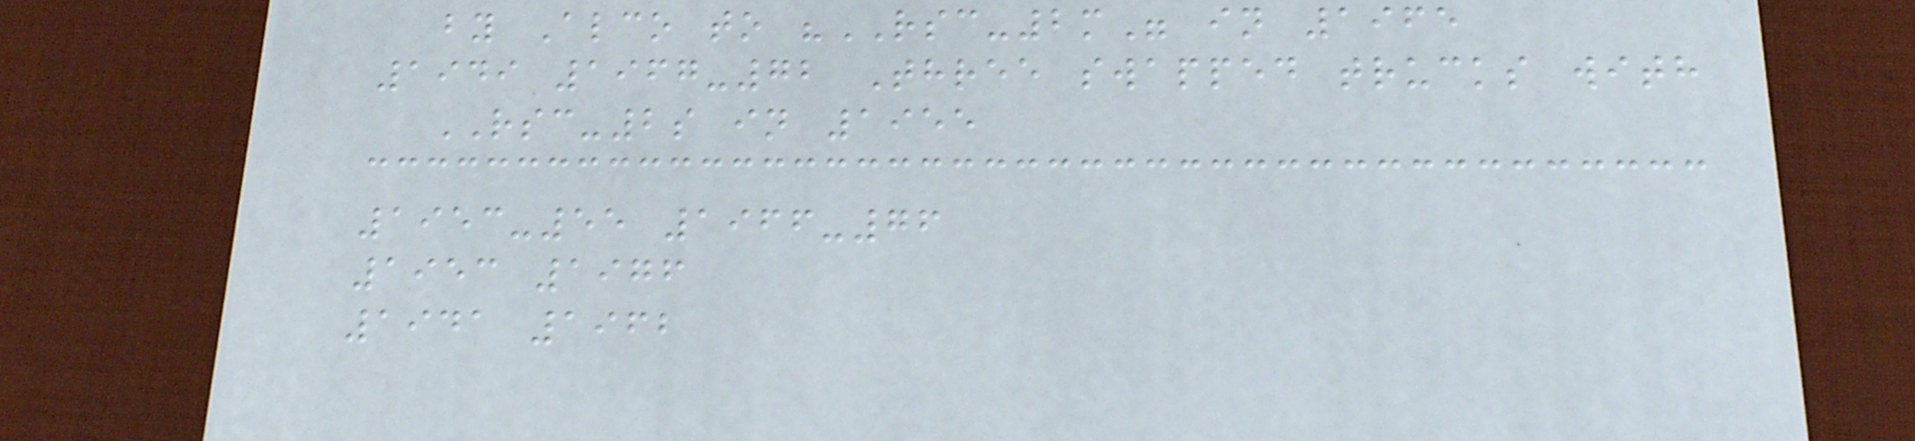by Alco to "RSC-2m" in 1965
1949 1967-72 Three swapped trucks with
RSC-2s in 1955
1953-55 1966-76
1953 1976
1941 1962
